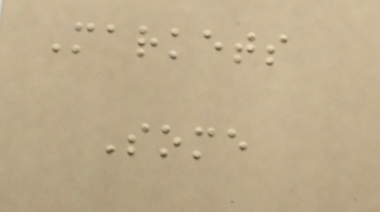Markets
Some
